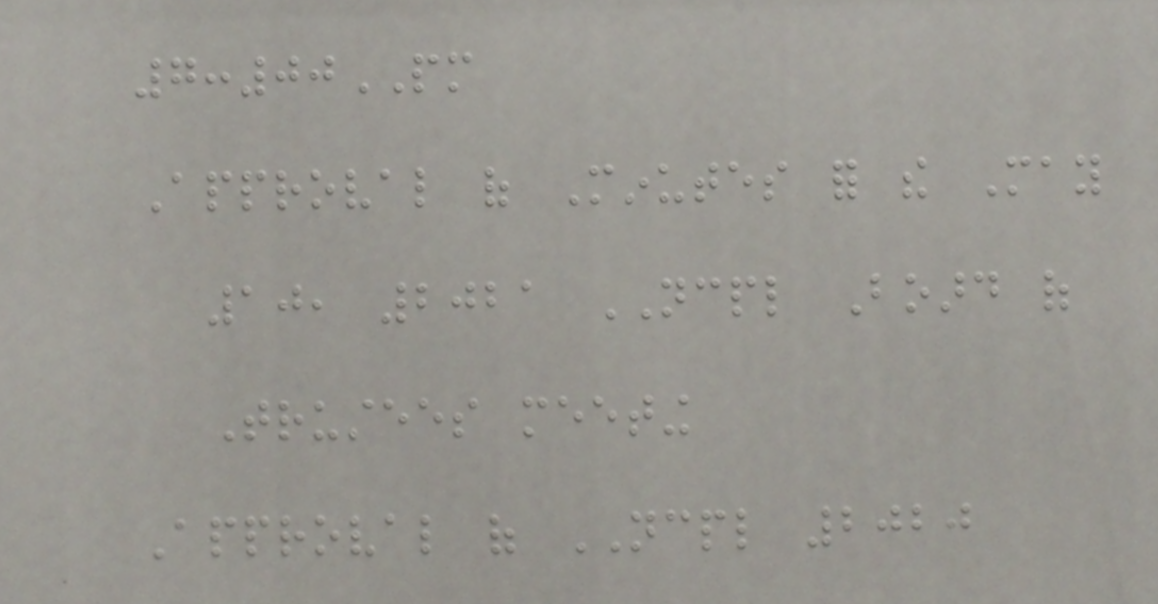7:00PM
Approval of Minutes for the May
10, 2021 NCPL Board of
Trustees meeting
Approval of NCPL 2020
